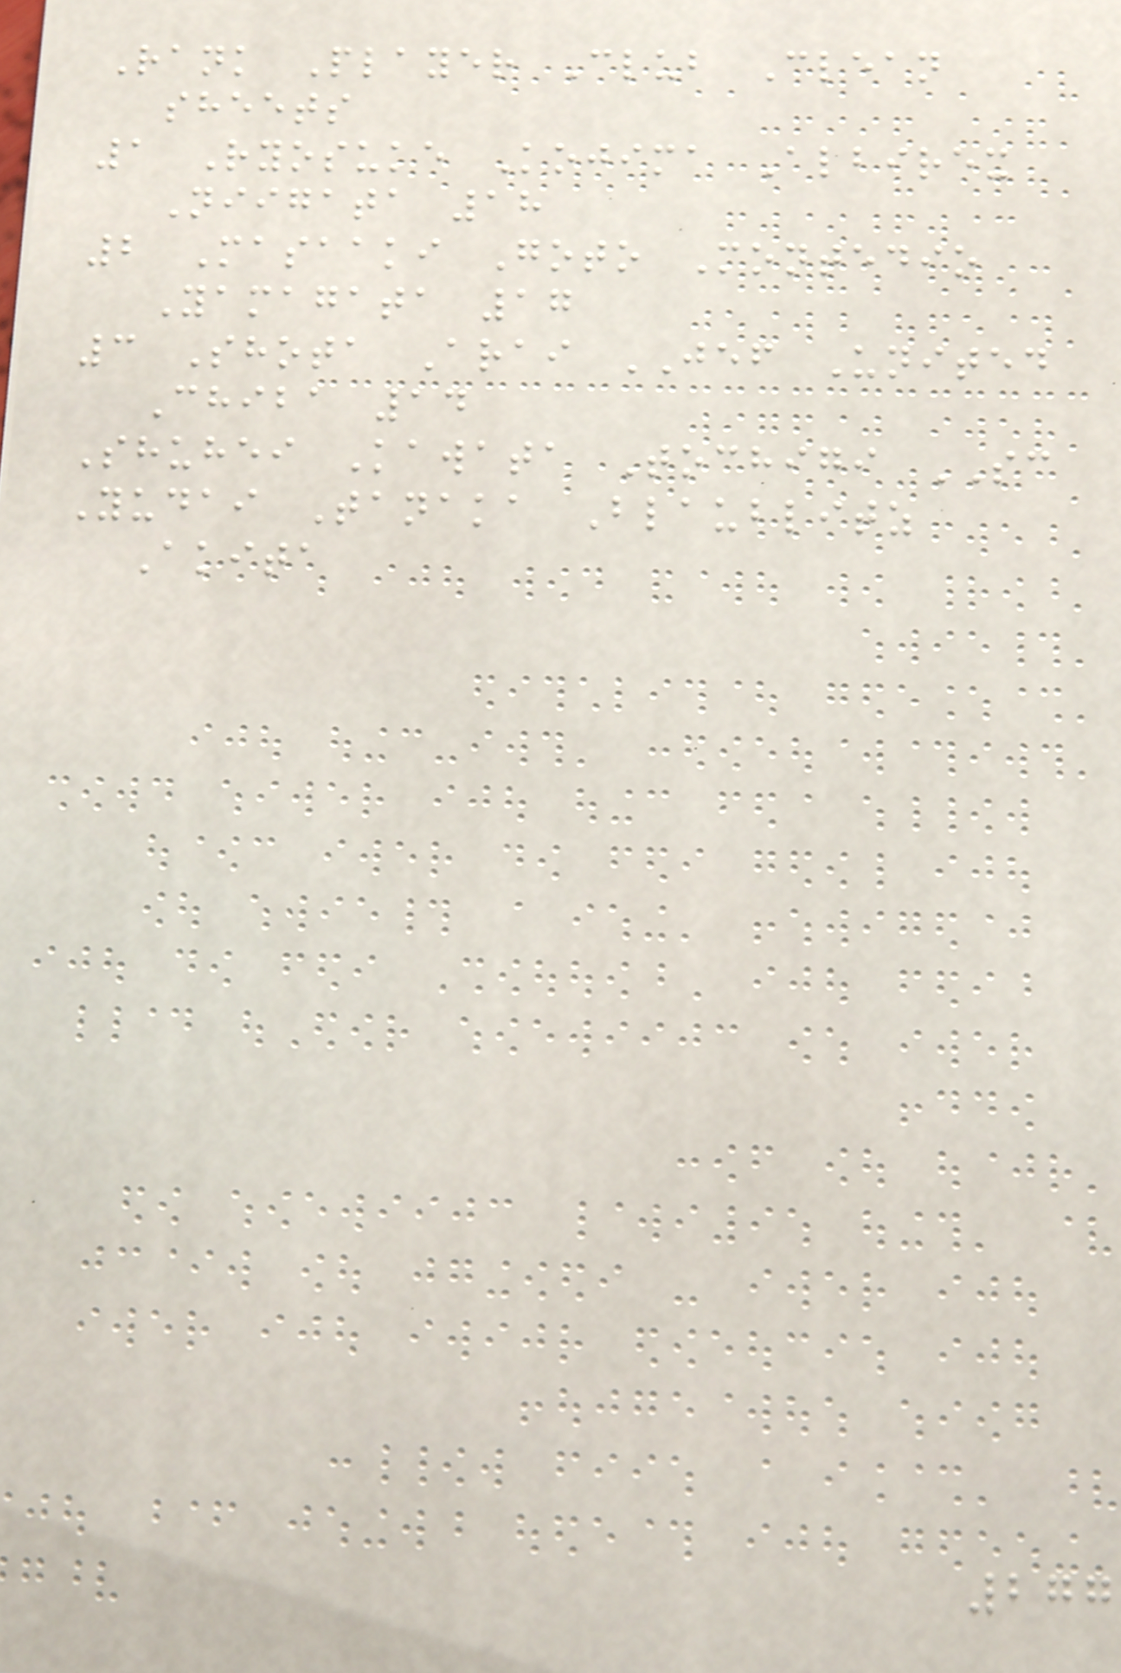Rank Player Club Clean
sheets
1 Ryosuke Kojima Albirex
Niigata 18
2 Masaaki Goto Montedio
Yamagata 17
3 Shota Arai JEF United
Chiba 14
Shuhei Kawata Tochigi SC
Yudai Tanaka Blaublitz
Akita
277
